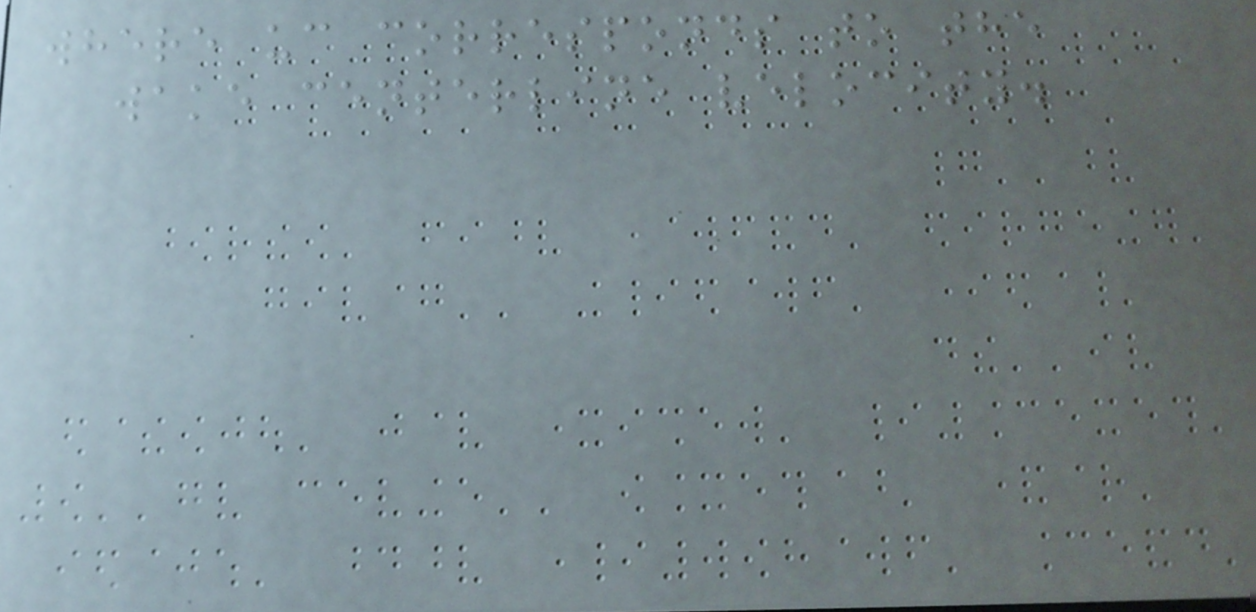where uc corresponds to the
wake centerline velocity.
